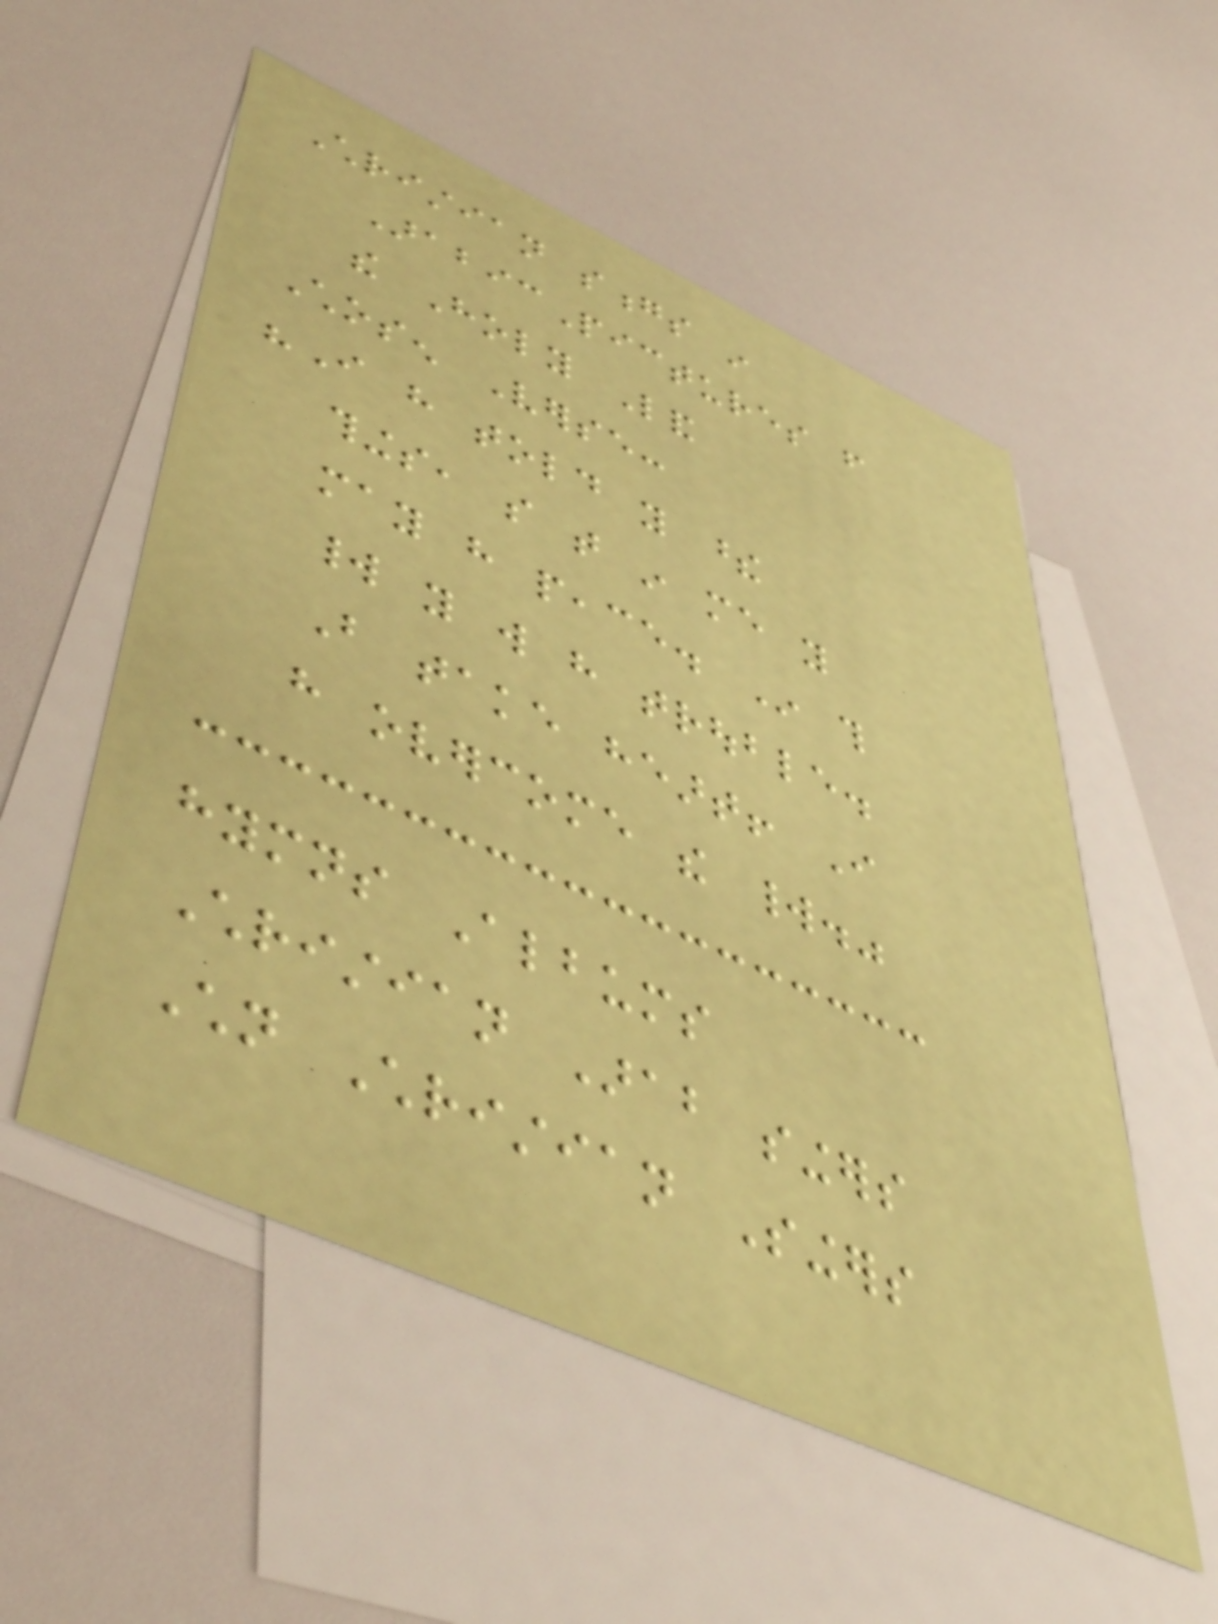Christian songs in
ArabicPictures from
the Holy Land
Chosen Verse:
"I have told you these
things, so that in me you
may have peace. In this
world you will have trouble.
But take heart! I
have overcome the world."
hymns Albums
Christian Arab singers
Children Christian Singers
